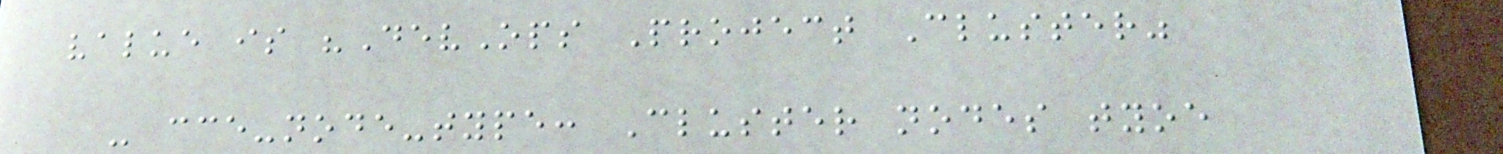value is "DevOps Project Cluster"
- cce-node-type: Cluster nodes tyoe
